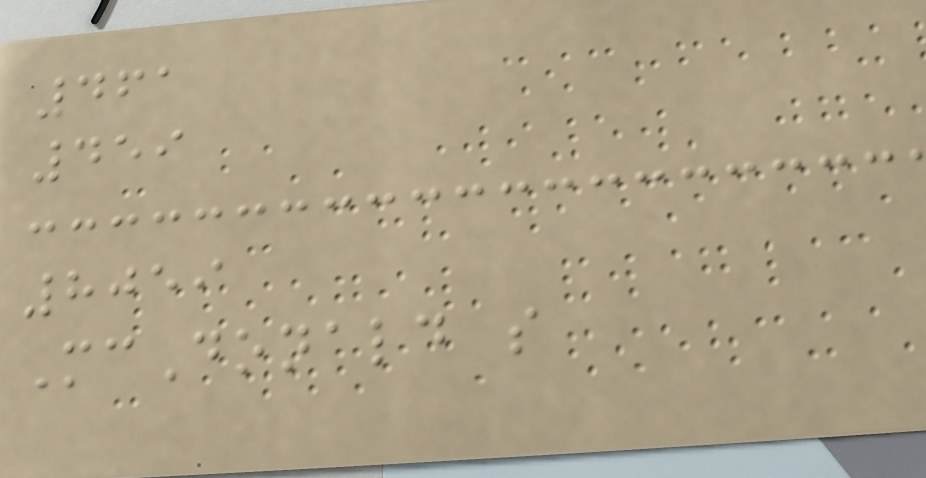461
459
8059
McDonald s
